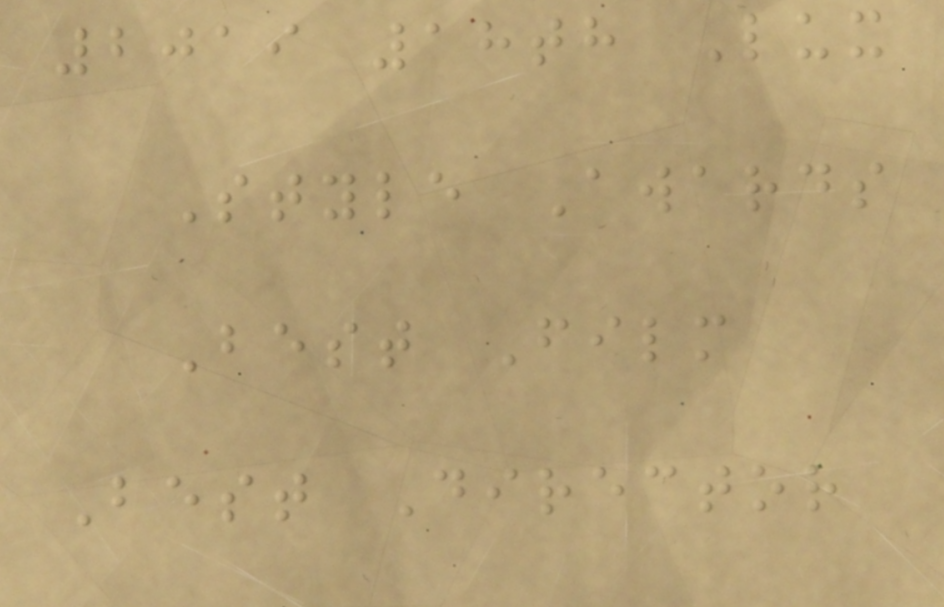2019 18th Lux
Style Awards
Best Film
Best Director
